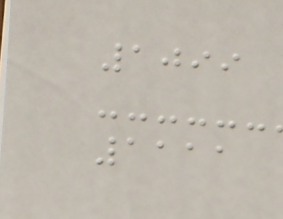1099
1111
